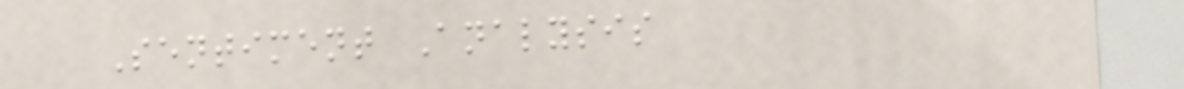Sentiment Analysis
